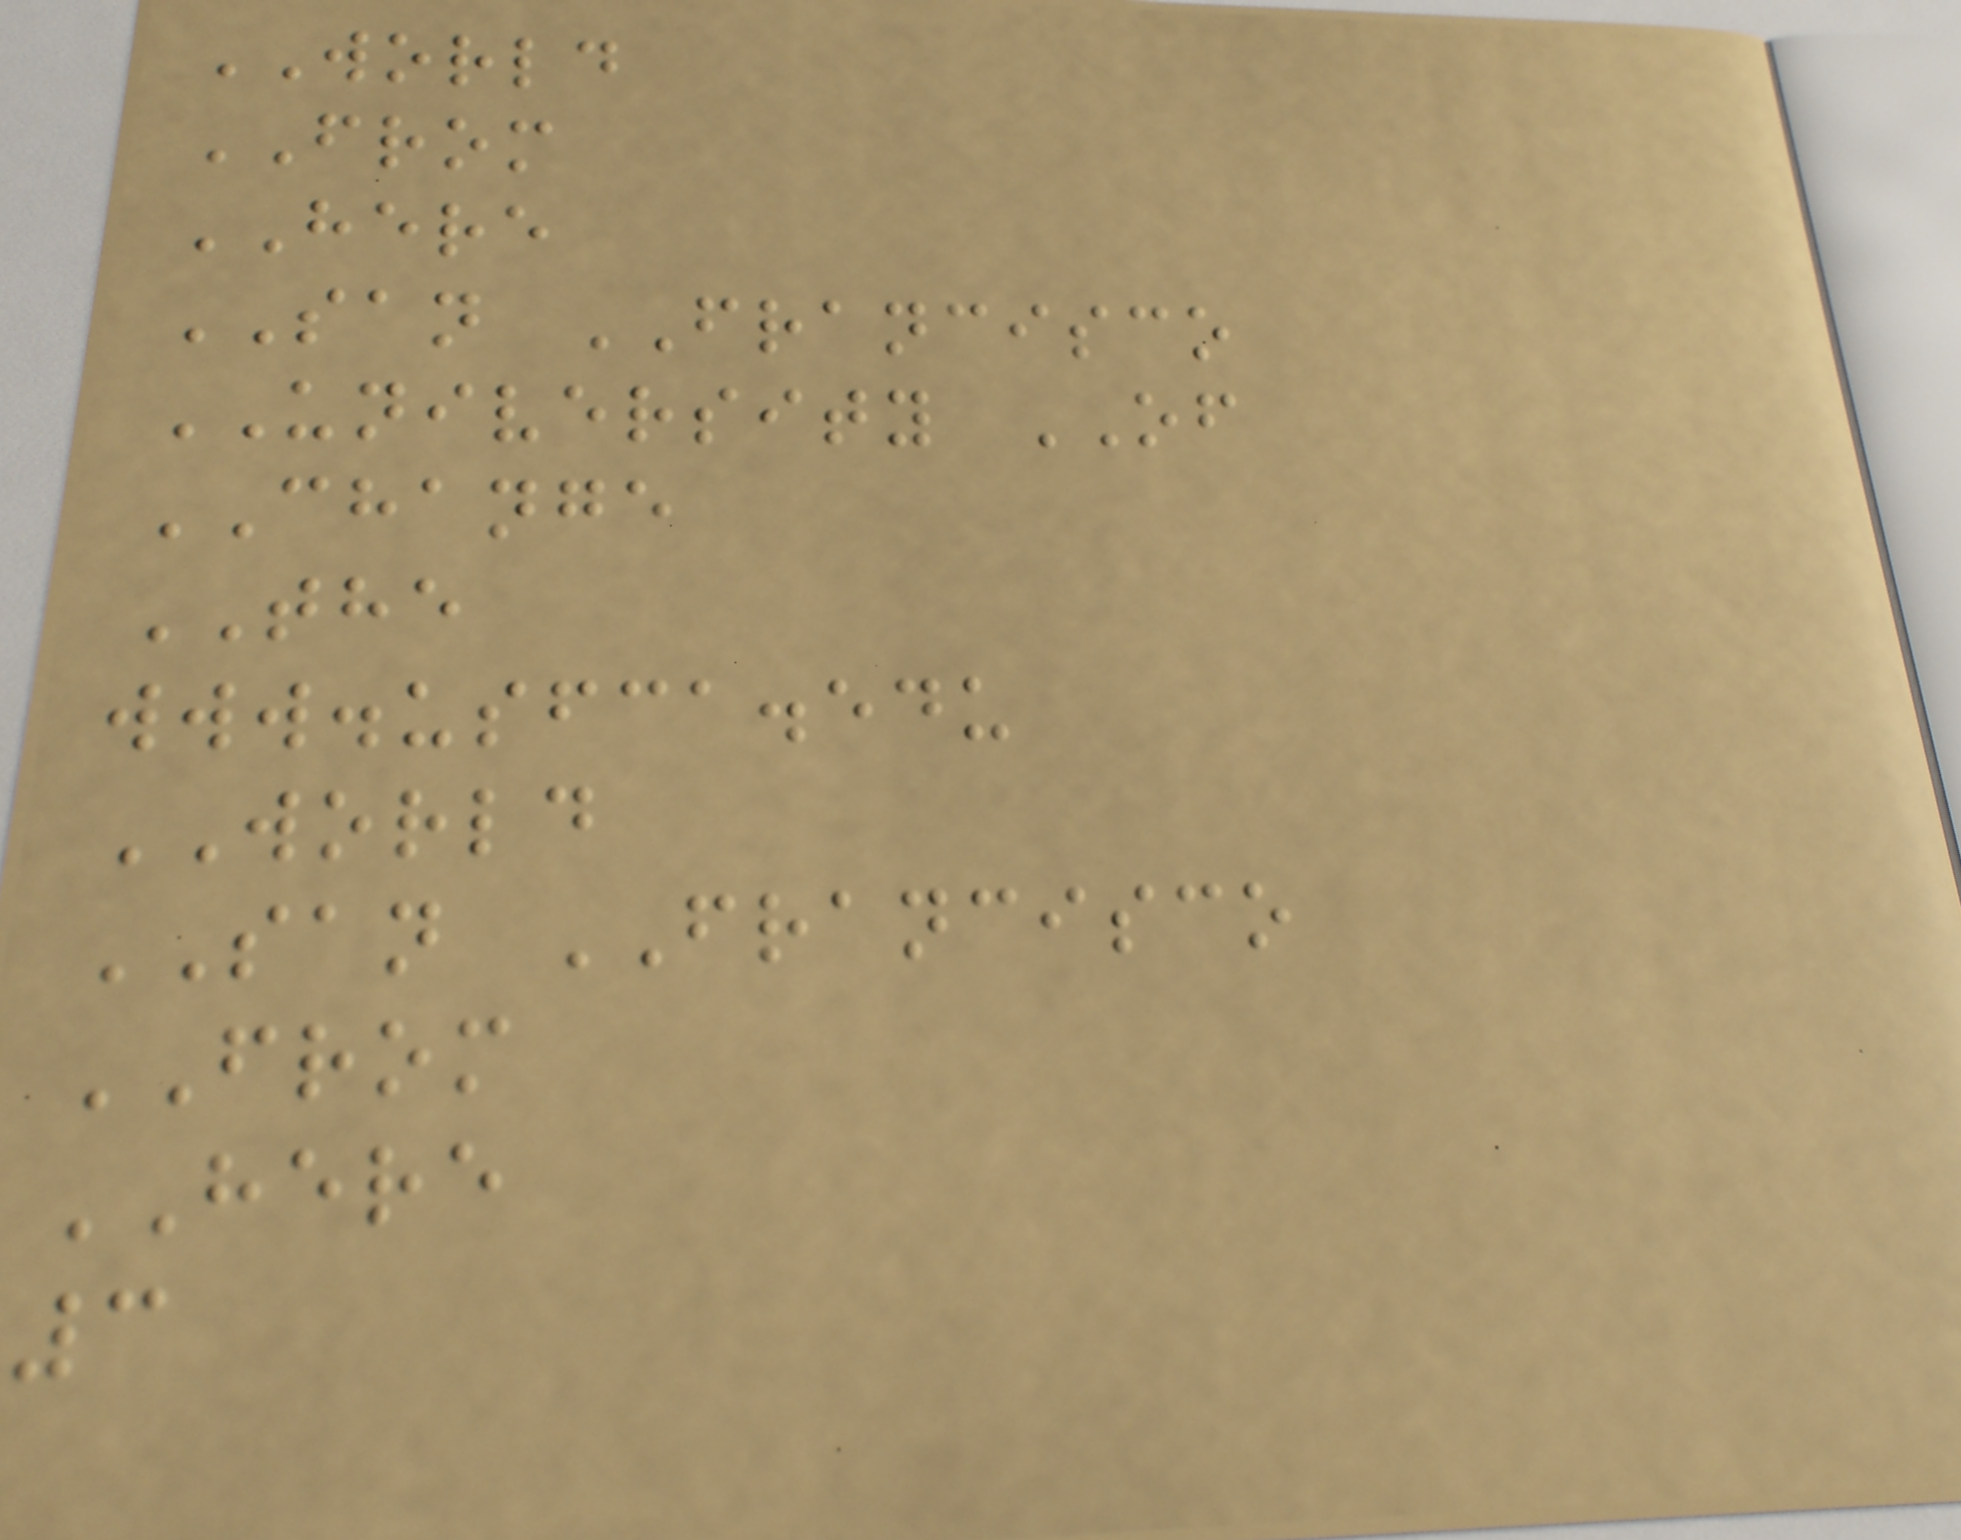WORLD
FROM
HERE
SAN FRANCISCO
UNIVERSITY OF
CHANGE
THE
www.usfca.edu
WORLD
SAN FRANCISCO
FROM
HERE
3
